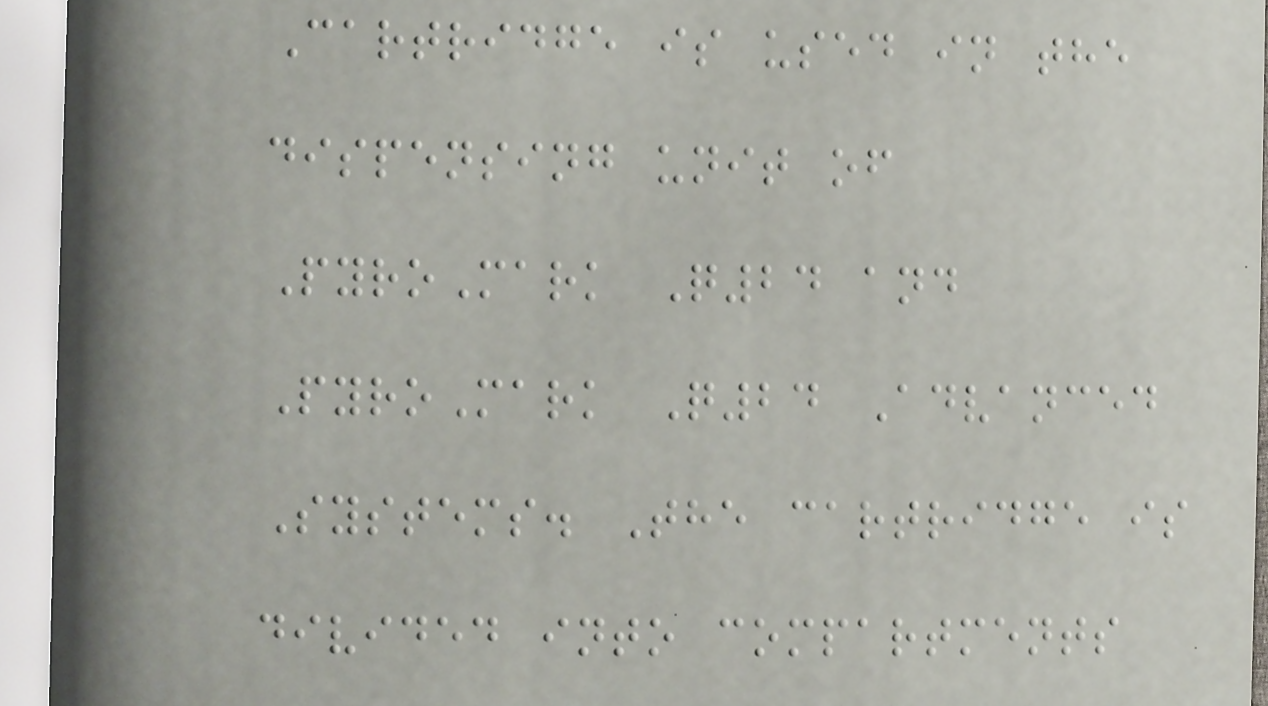Cartridge is used in the
dispensing unit of
PyroMark Q24 and
PyroMark Q24 Advanced
Systems. The cartridge is
divided into compartments
